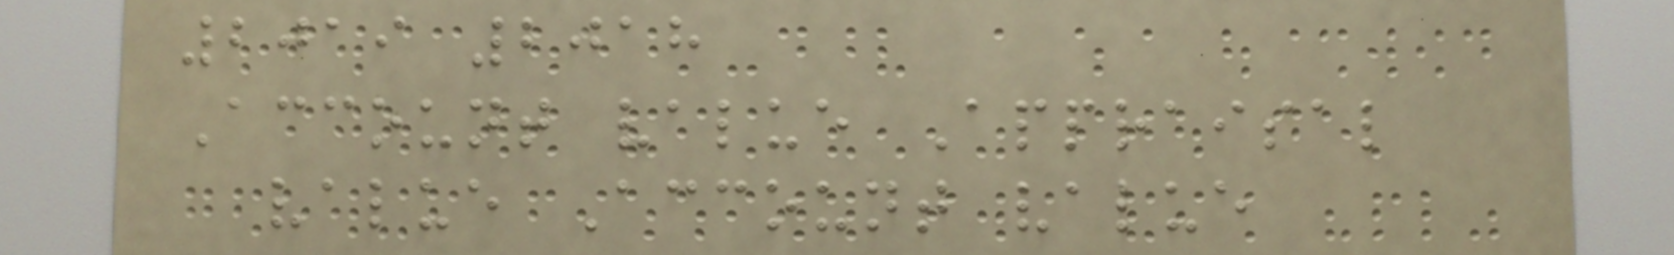2019 2018
Account value Appraisal
value Account value
